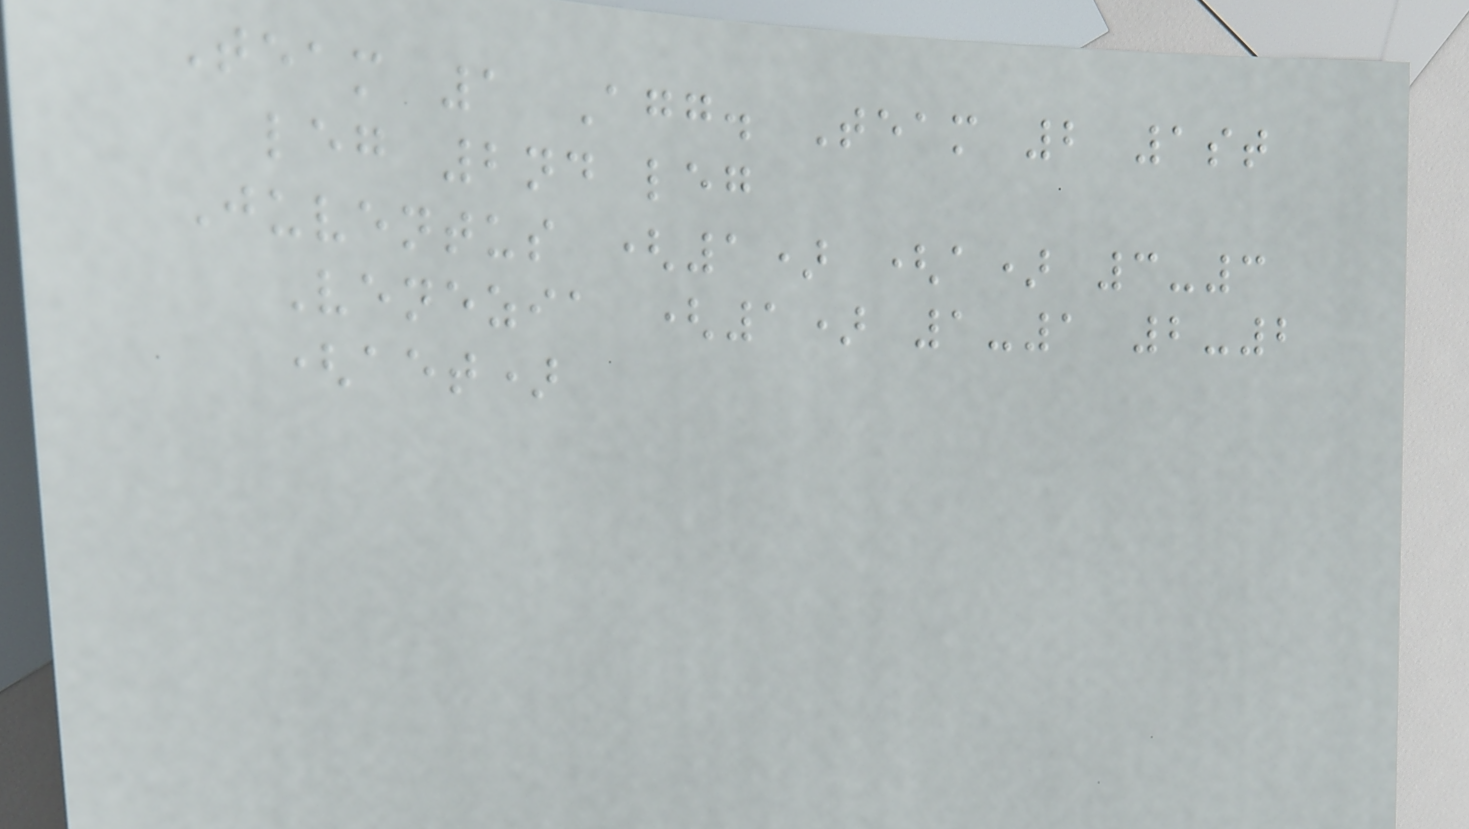Team 1 Agg. Team 2 1st
leg 2nd leg
Juventus (1) (a) 3-3
Venezia (1) 1-1 2-2
(aet)
